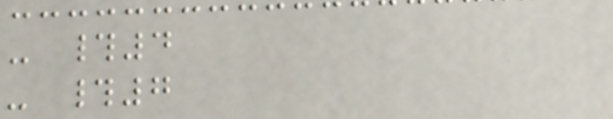- #4
- #7
